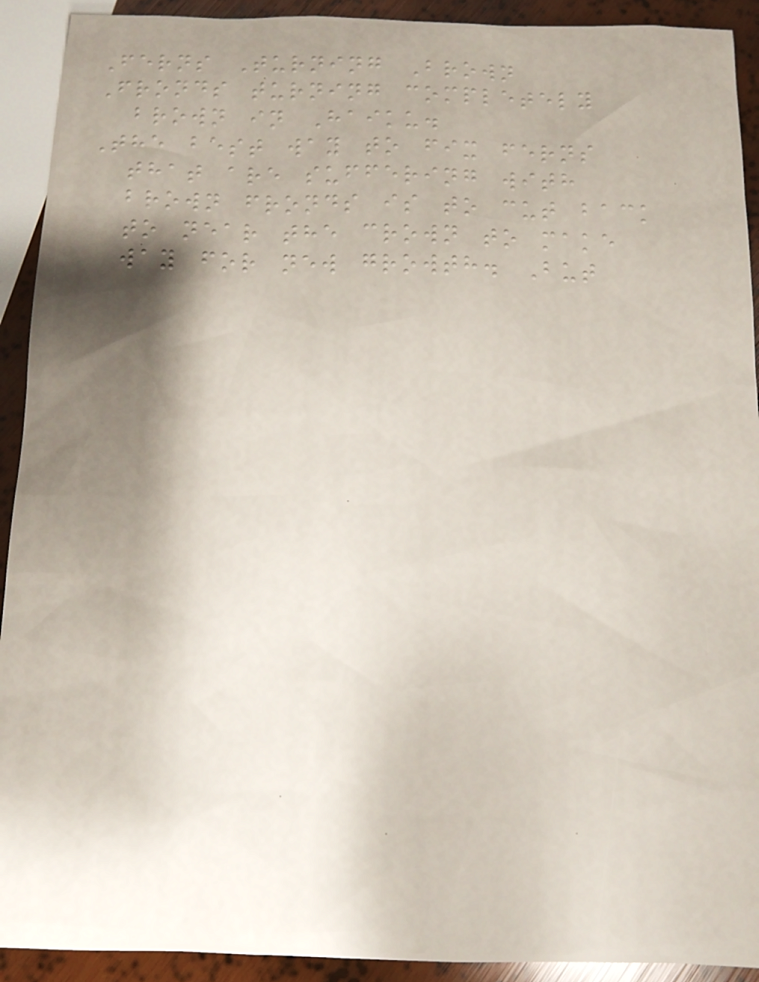Ferns Turning Brown
Fronds turning completely
brown in Haiku.
The best way to fix ferns
that are suffering with
brown fronds is to cut back
to near the crown to make
way for new growth. But
